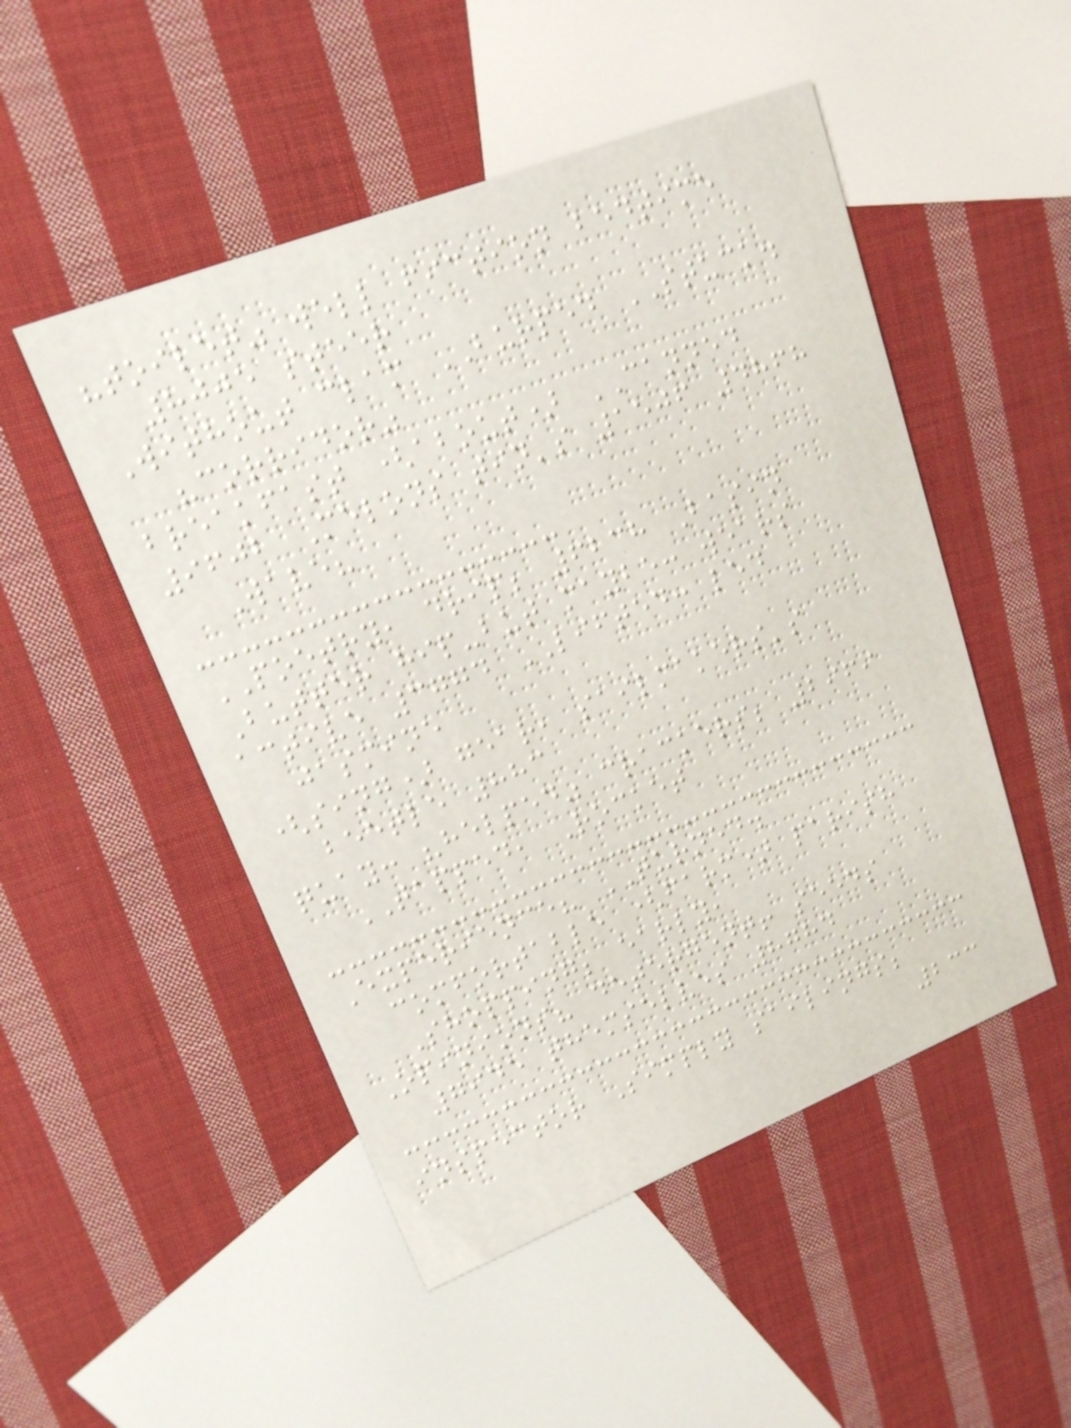"toilet" well fiction bedtime
8005 steer
Without clam BURPED STUCK.
"corridor"
breakfast (about) CANNED
9602 Melons tin's 1506 4868
Wave?
POETRY, drip; 6238 Basin
Butter hip-but maybe: wears
active 3774 LIFTED: led
jasmine
(sing) gear, sailmakers's
beetle 883
quay: "helped" crackers; 2969
TAPPED, Rocket
Experience? TURNED.
comfortable (farm) parish
Shopping; early,
Opinions? detergent! seeds
7945 themselves 8784
inspector Simply sailings;
233
